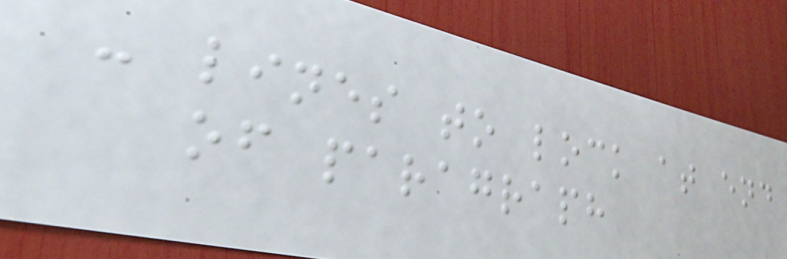- lines to lock at end
of paragraph
